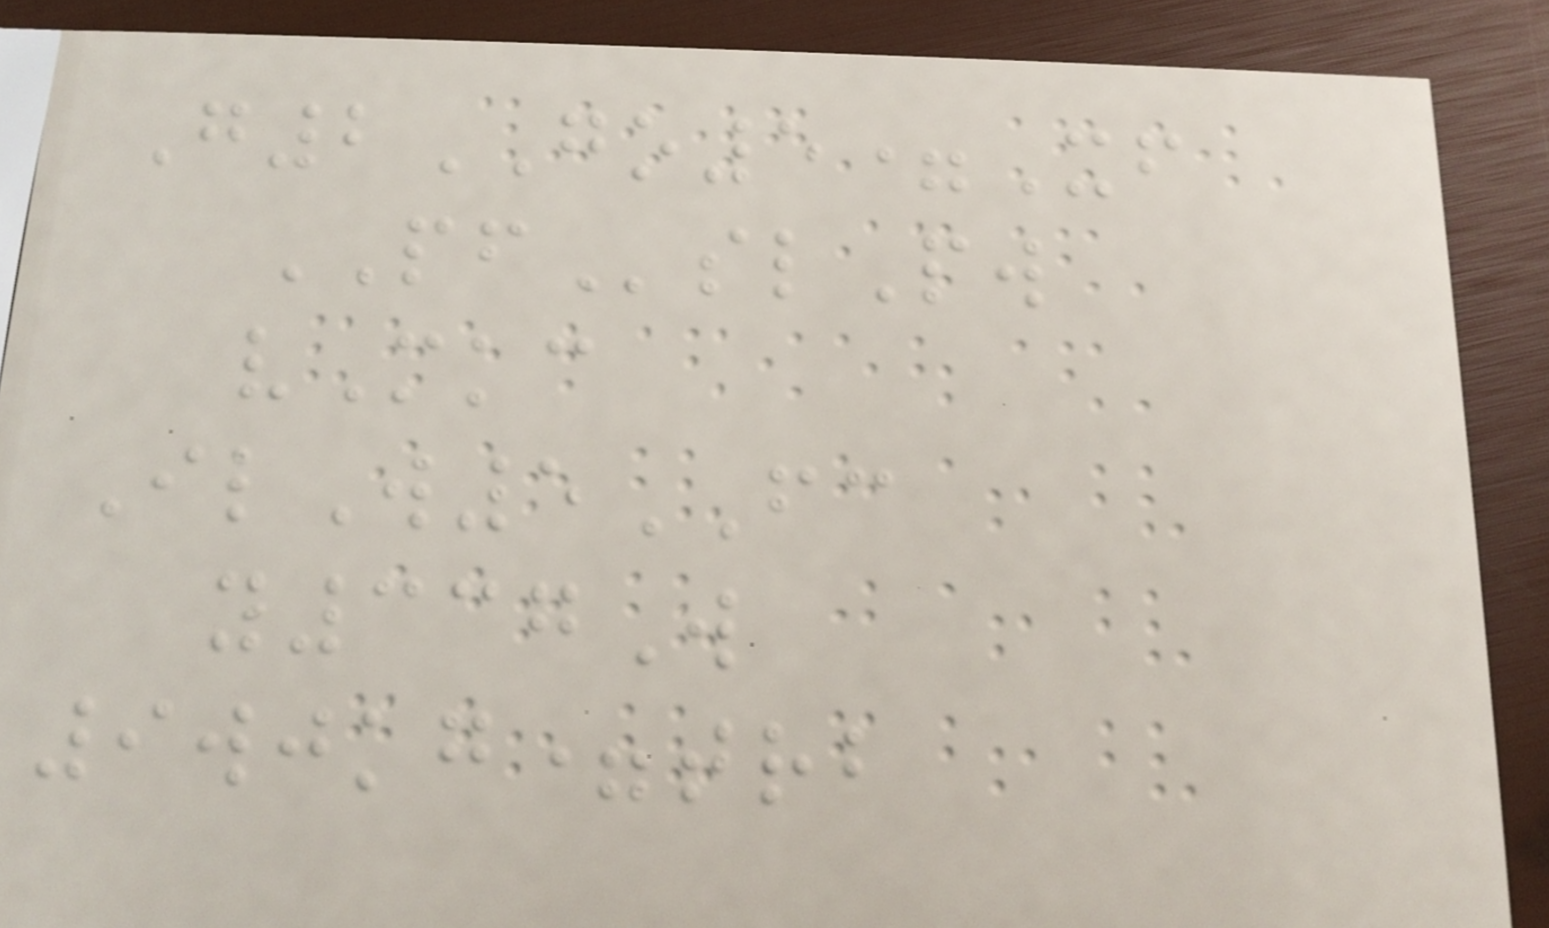G2GO5=Xf
PFslPw
vMkc
IlW5FC
y337W
9wjkg=trb
